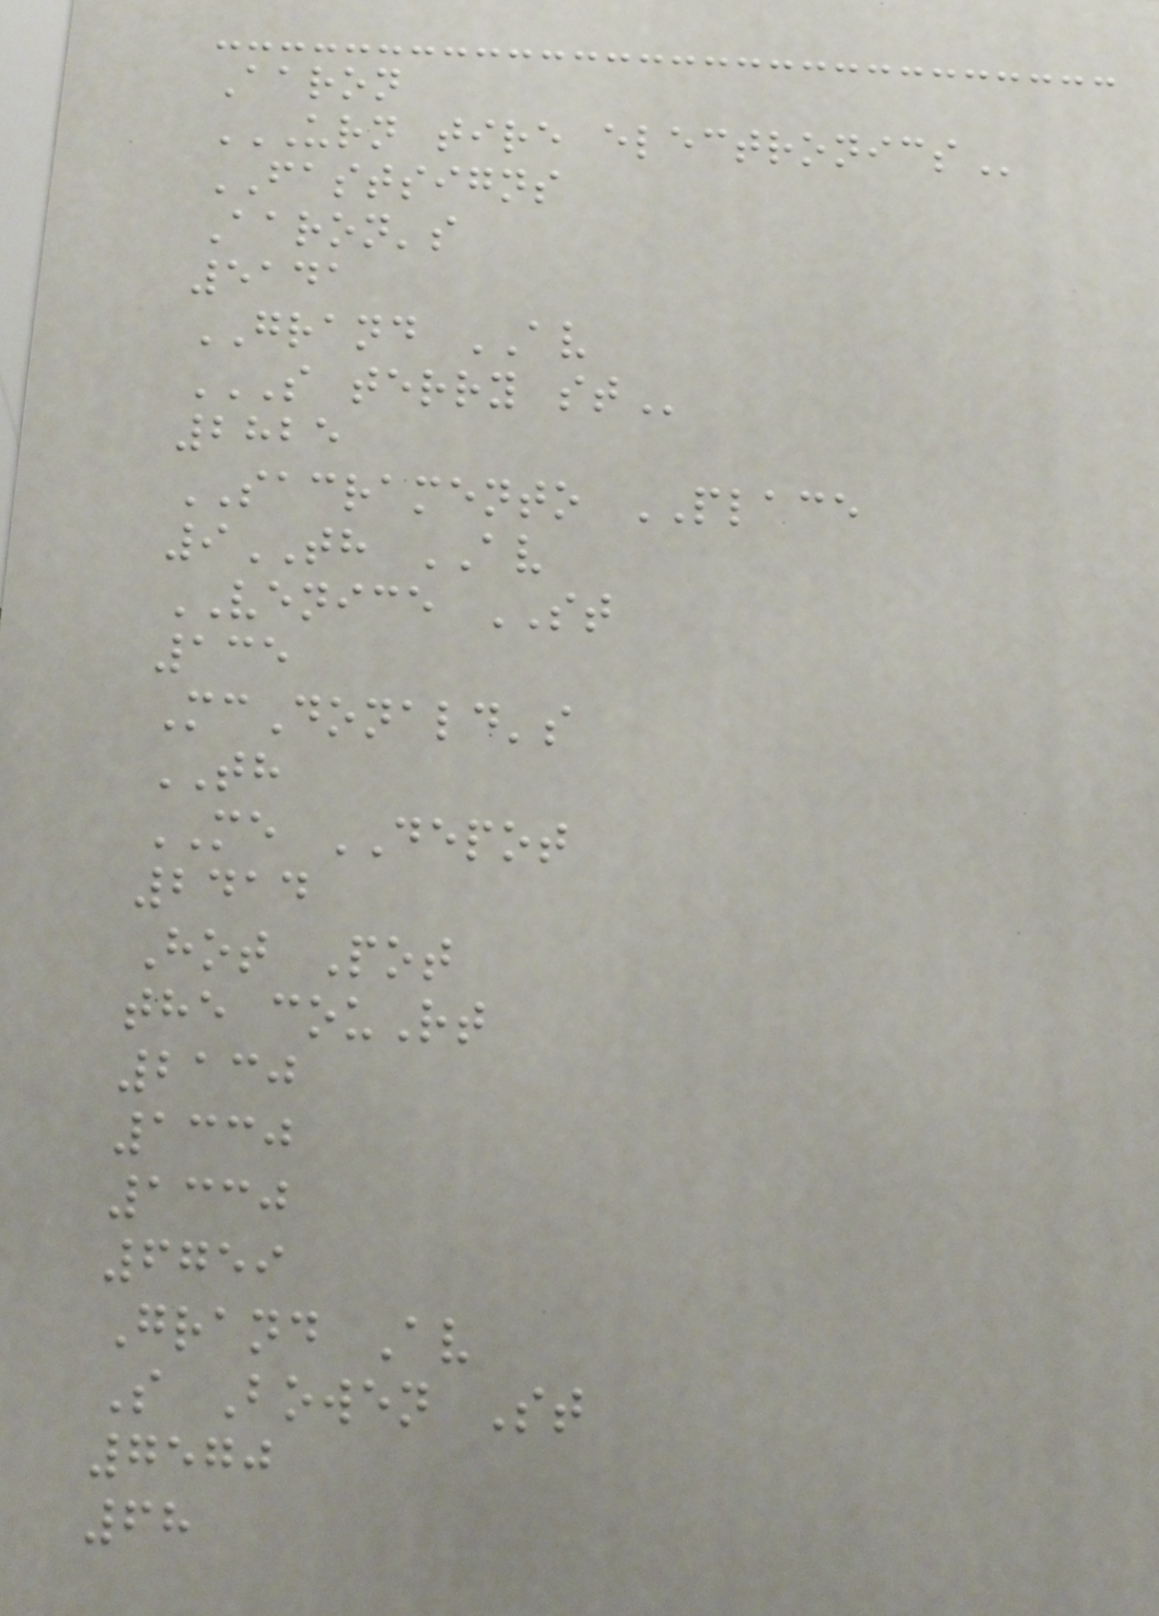Aaron
URN TIRE ELECTRONICS
FASTSIGNS
Aaron's
5141
GRAND AV
S TERRY ST
2825
SACRAMENTO PLACE
9TH AV
VENICE ST
135
McDonald's
TH
ME DEPOT
2414
Hot Pot
the couRt
2130
1330
1330
6759
Grand Av
S Bowen St
7570
68
